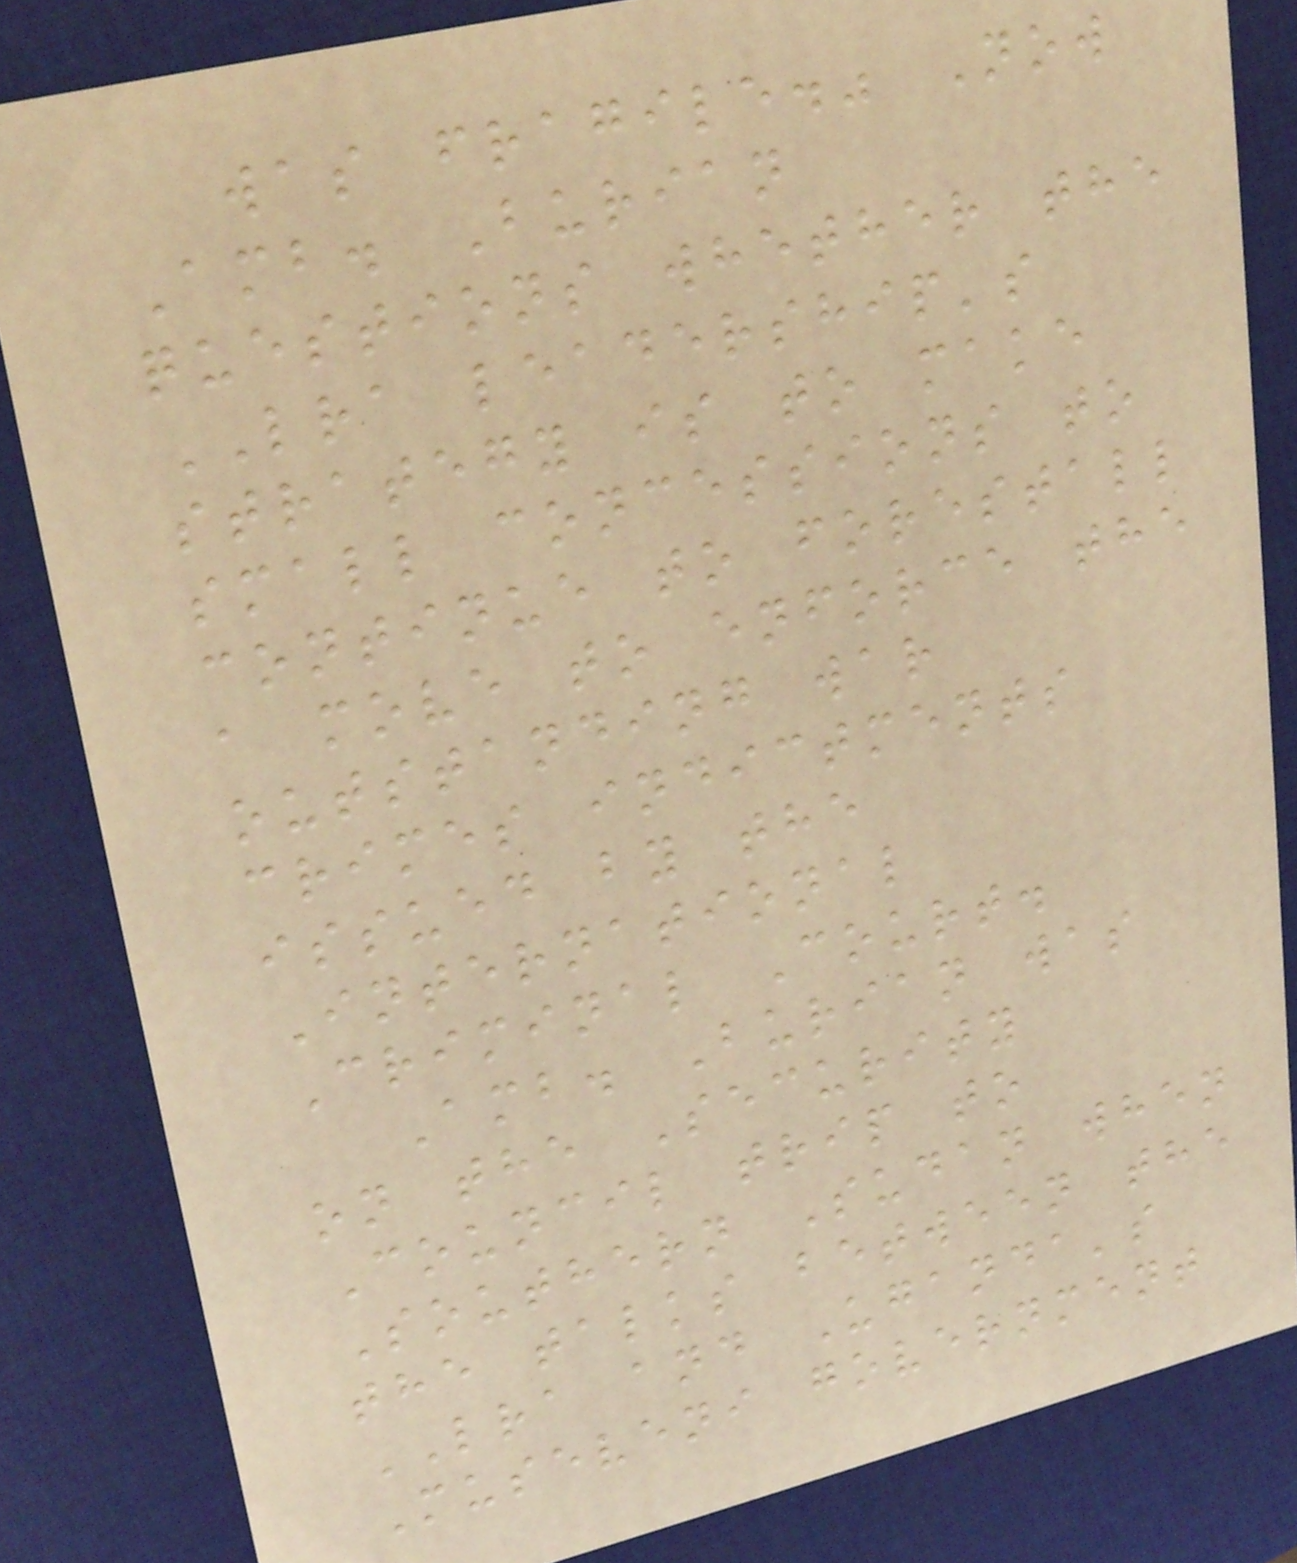was fragile." Now
Amb. Burian
questions whether the
LRA leadership's
strategy is to make
small concessions to
continue to forestall
a move to enforce the
outstanding war
crimes indictments
issued by the
International
Criminal Court.
Amb. Burian was
on the Security
Council trip to
Southern Sudan when
the talks between the
LRA and Uganda's
Museveni government
